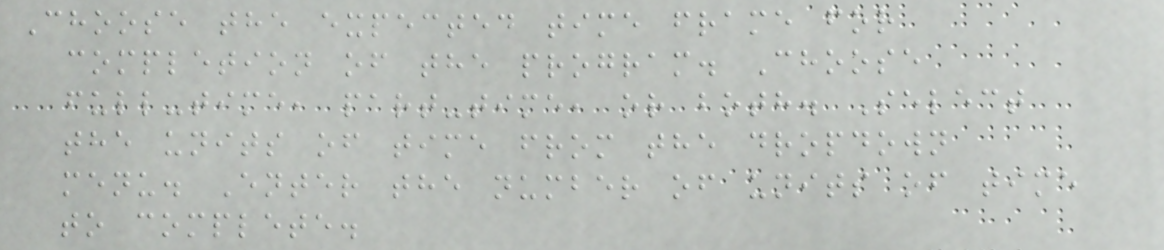Choose the expected time frame for
completion of the program. Choose
full-time, part-time, or both. Select
the units of time from the dropdown
menu. Enter the number of units of time
to complete.
